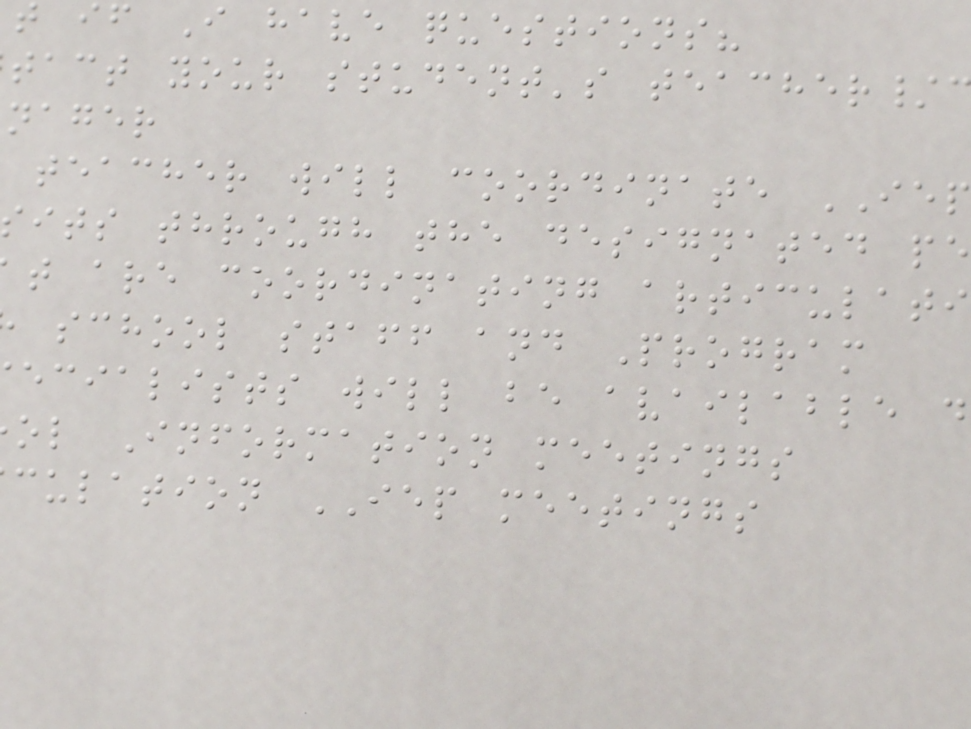t if I have questions?
tact your student's teacher/
nager
teacher will coordinate IEP
its through the designated pe
t are coordinating articulati
school staff and Program
ecialists will be available d
ol Information meetings
culation IEP meetings
